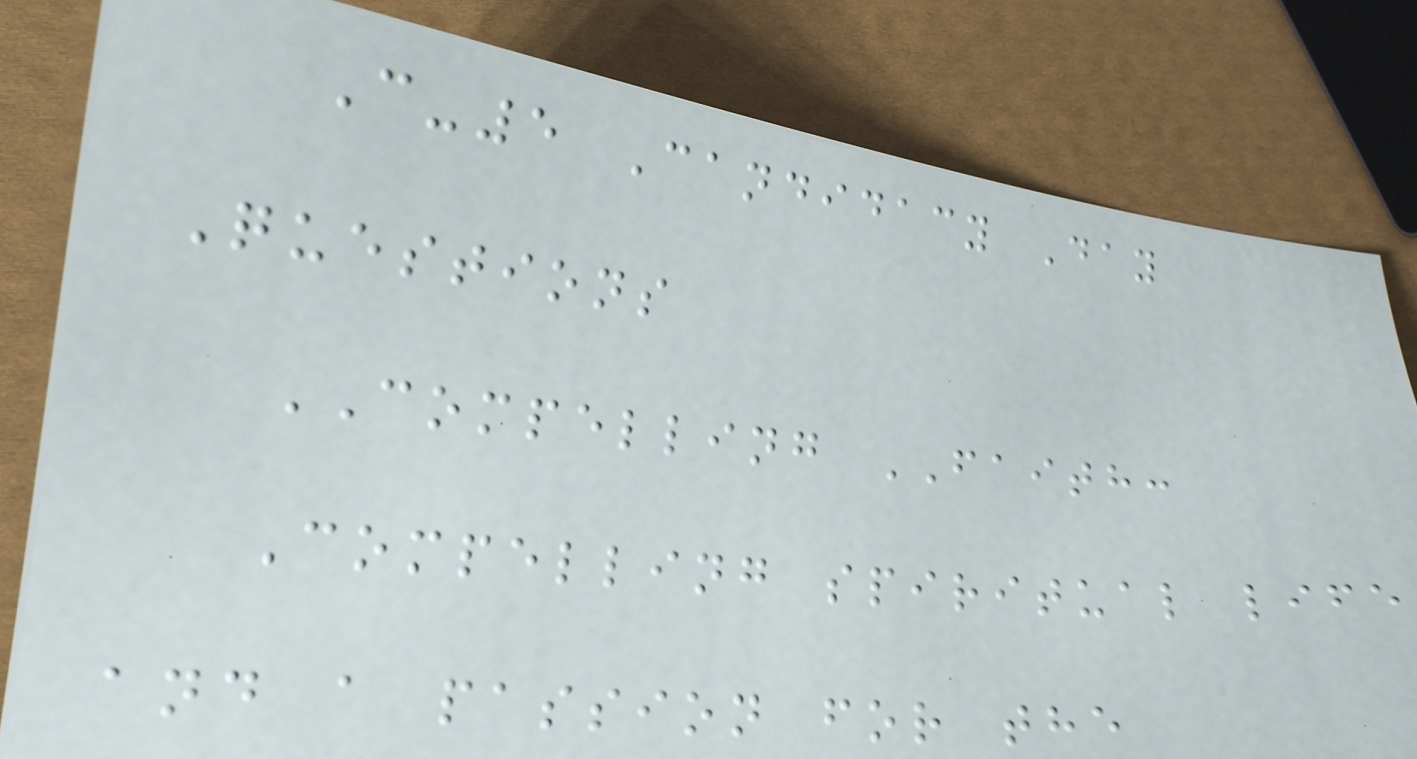C-5 Candidacy Day
Questions
COMPELLING FAITH:
Compelling spiritual life
and a passion for the
